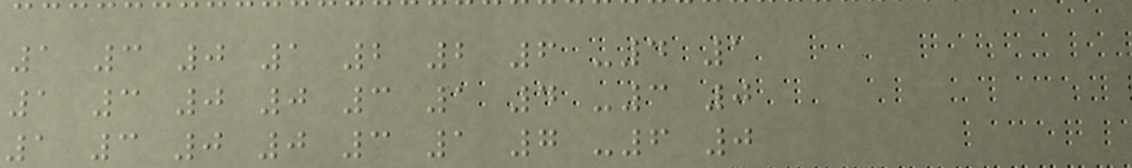1 3 0 1 2 2 6 -4 1
1 3 0 0 3 1 4 -3 0
1 3 0 0 3 1 7 -6 0
